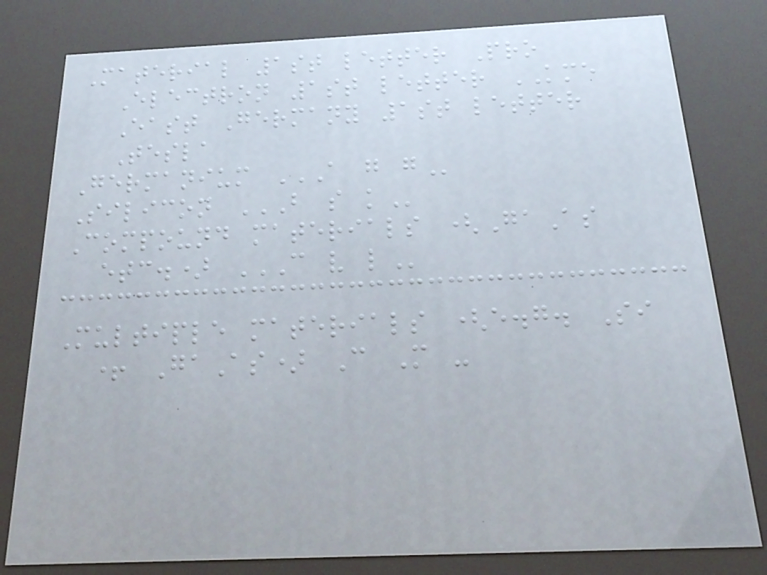Material 1st letter Pro
Electron 1st letter KME
East Germany 1st letter
Tesla
Germanium A G G
Silicon B S K
Compound materials (GaAs
etc.) C V L
Multiple materials (e.g. Si
+ GaAs) C M -
